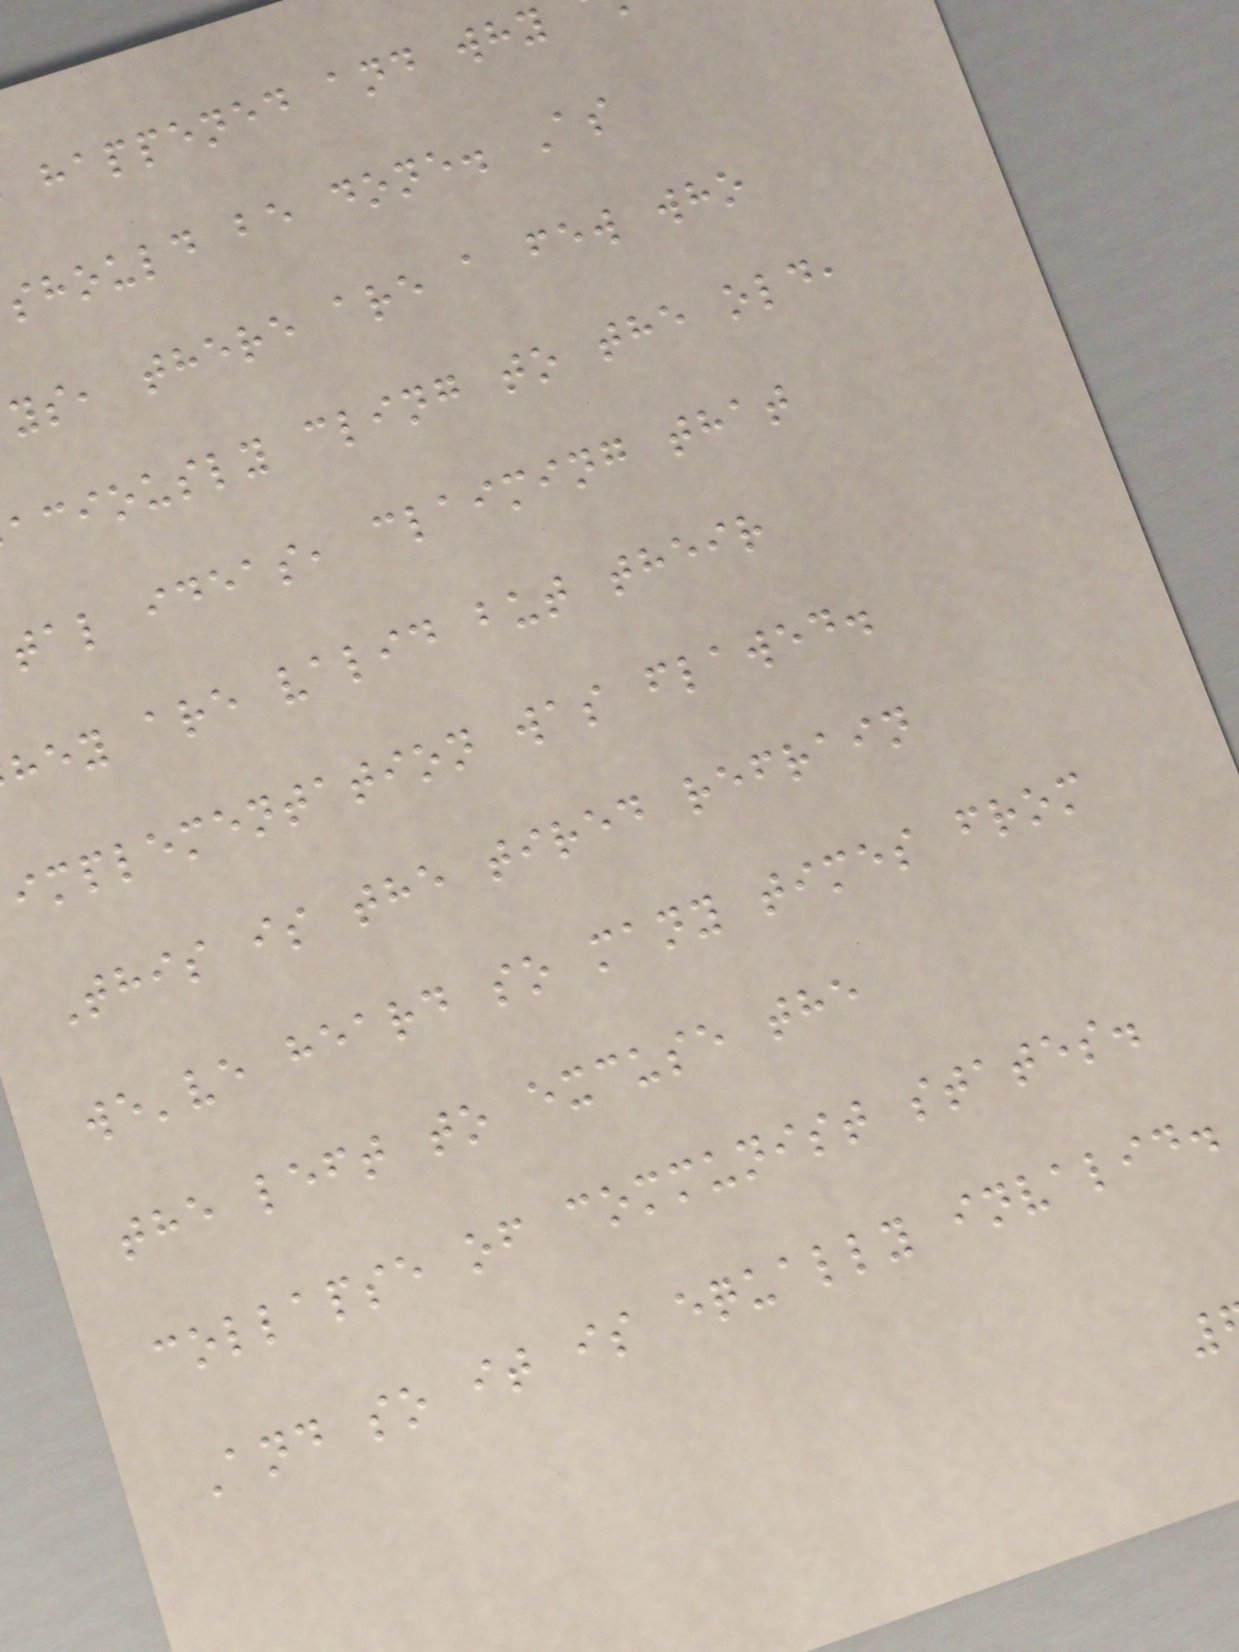happened and why
should be done. As
ys, there are a few who
aciously cling to the old,
tal ideas, claiming that
hey are valid but their
implementation was flawed.
This is the tired refrain
we've heard so many times from
the left to excuse the
collapse of communist states.
And so it is equally invalid.
